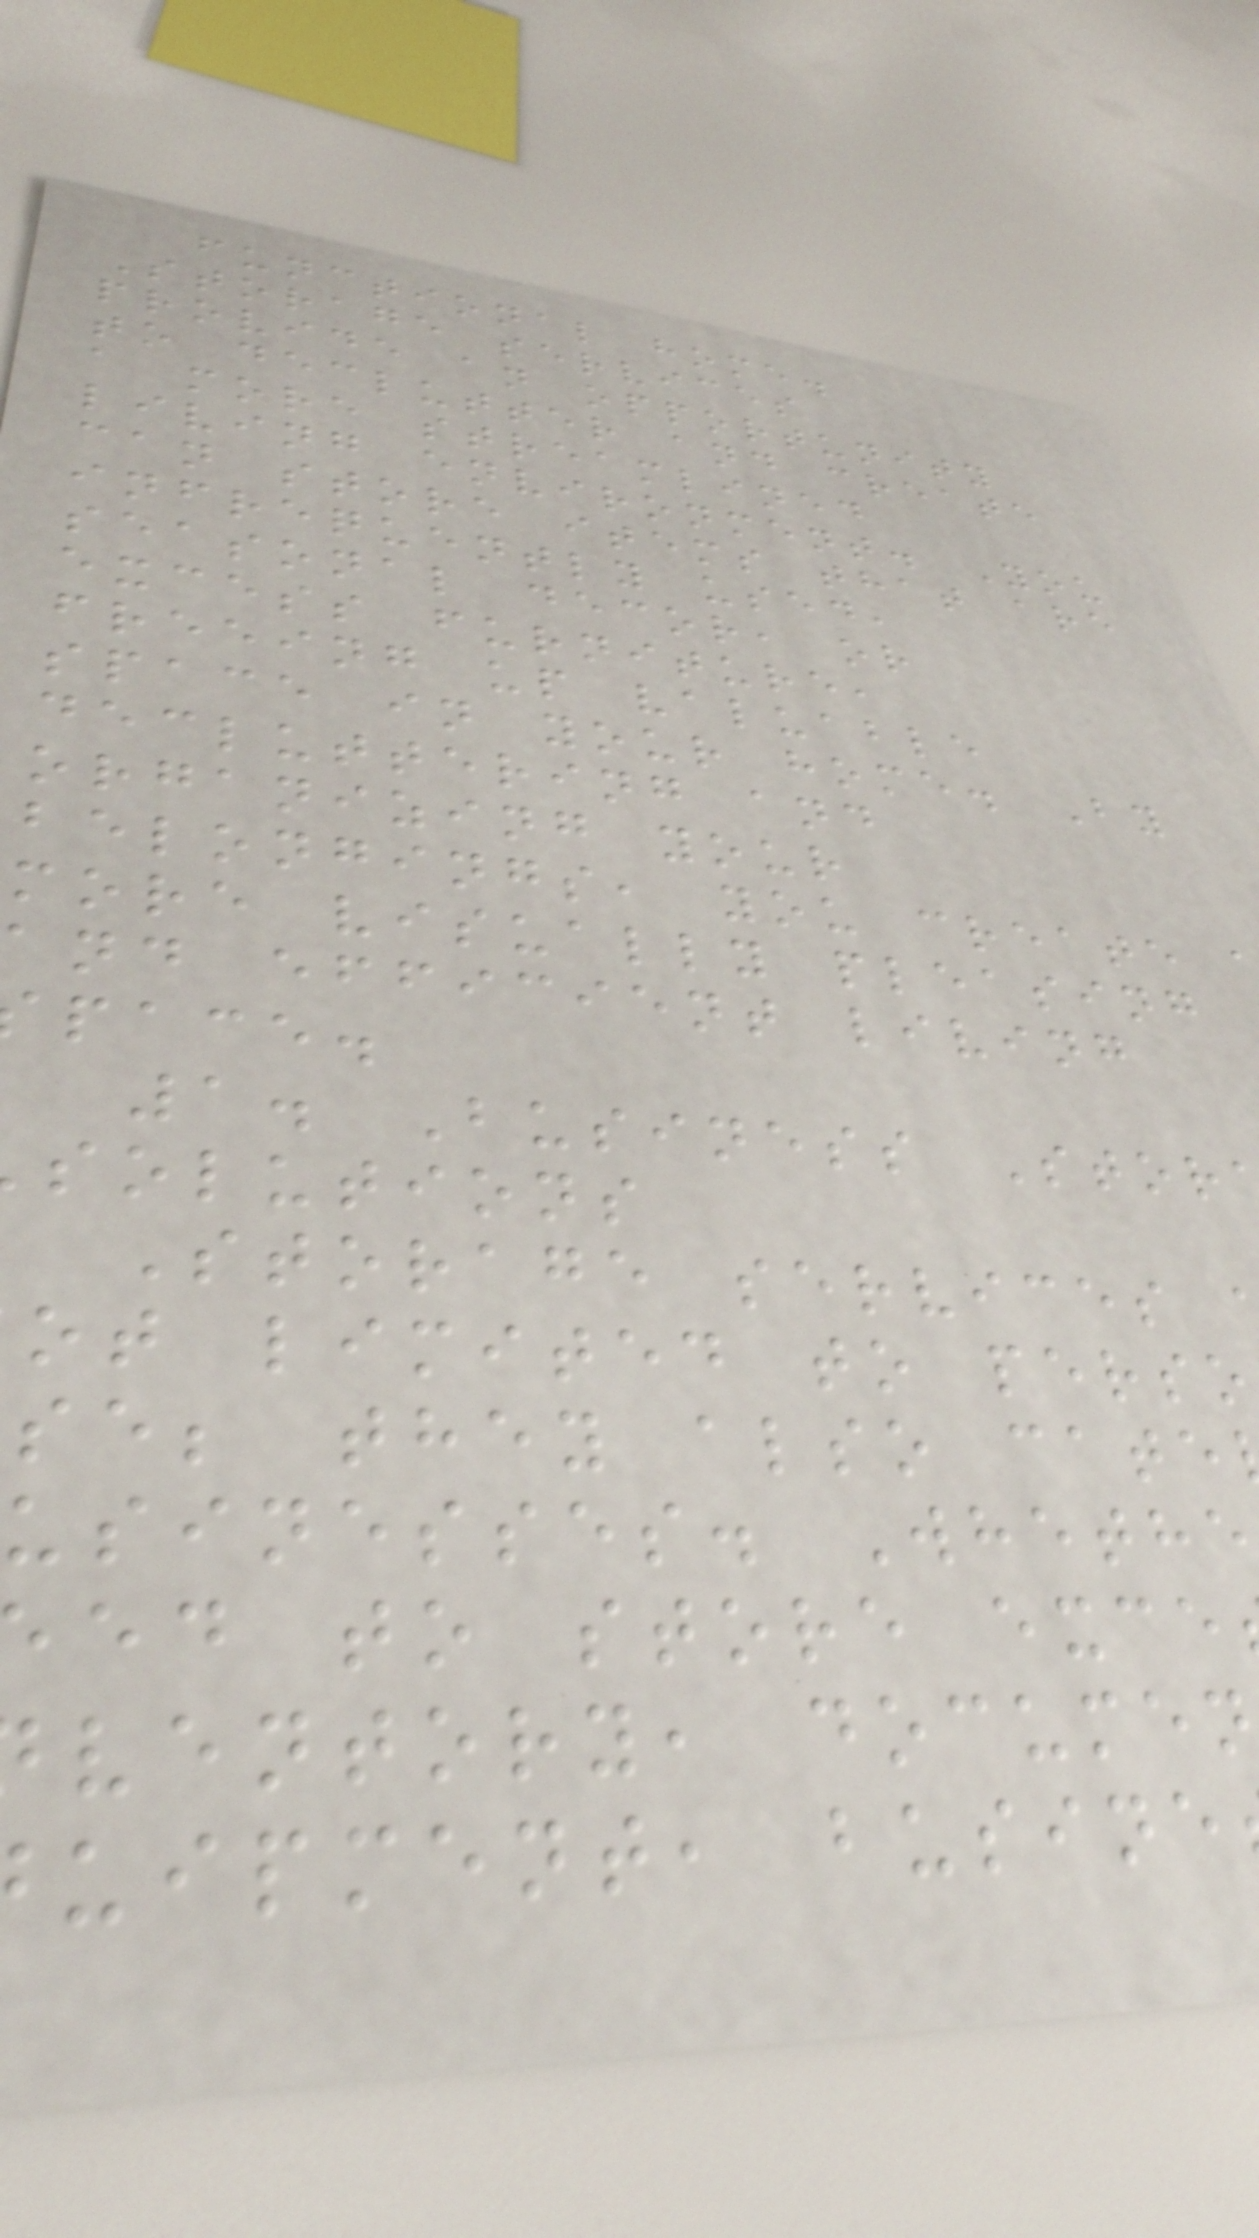functional home.
Storage services
provide an opportunity
to declutter and create
a more streamlined
living environment. You
can store items that are
infrequently used,
seasonal decor, or
excess furniture,
freeing up valuable
space in your home. By
decluttering and
organizing your
belongings, you create
more visually pleasing
and efficient living
pace.
1. Business Stor
solutions
Storage services
ot limited to perso
se; they also cate
usinesses. Whethe
ed to store exce
ventory, documen
uipment, busine
